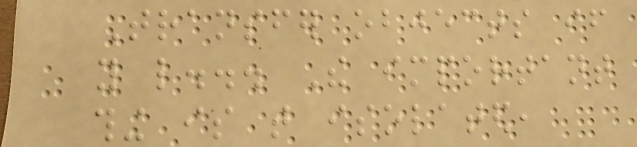Transfer objects if
you like... The important
thing is that isolated,
